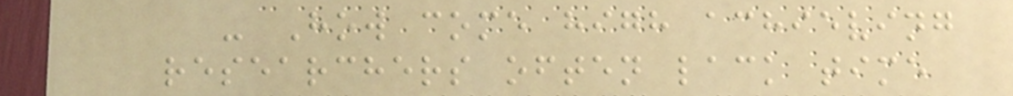- How come high achieving
researchers often lack time
